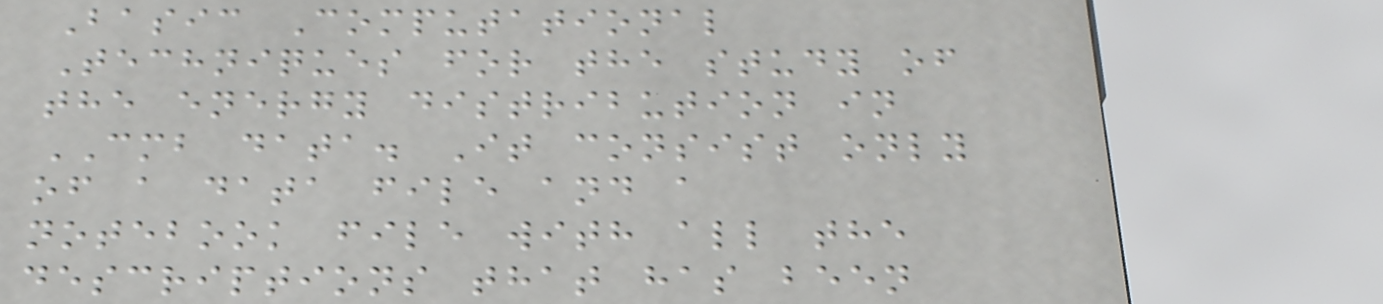Basic Computational
Techniques for the study of
the energy distribution in
CMB data. It consist only
of a data file and a
notebook file with all the
descriptions that has been
